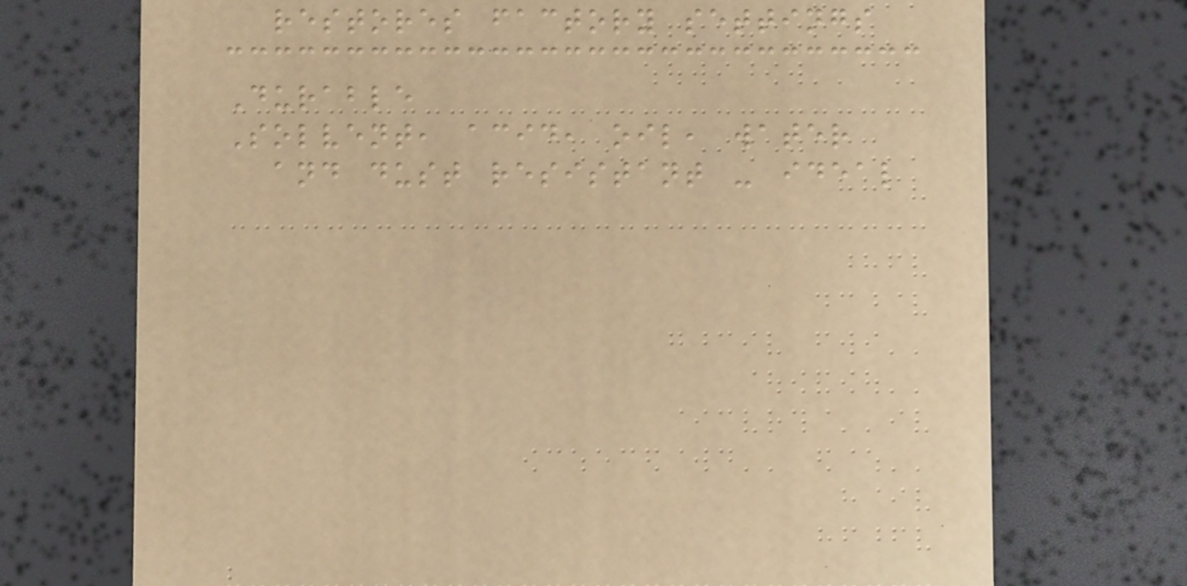restores factory settings
Durable
Solvent, acid, oil, water
and dust resistant - ideal
